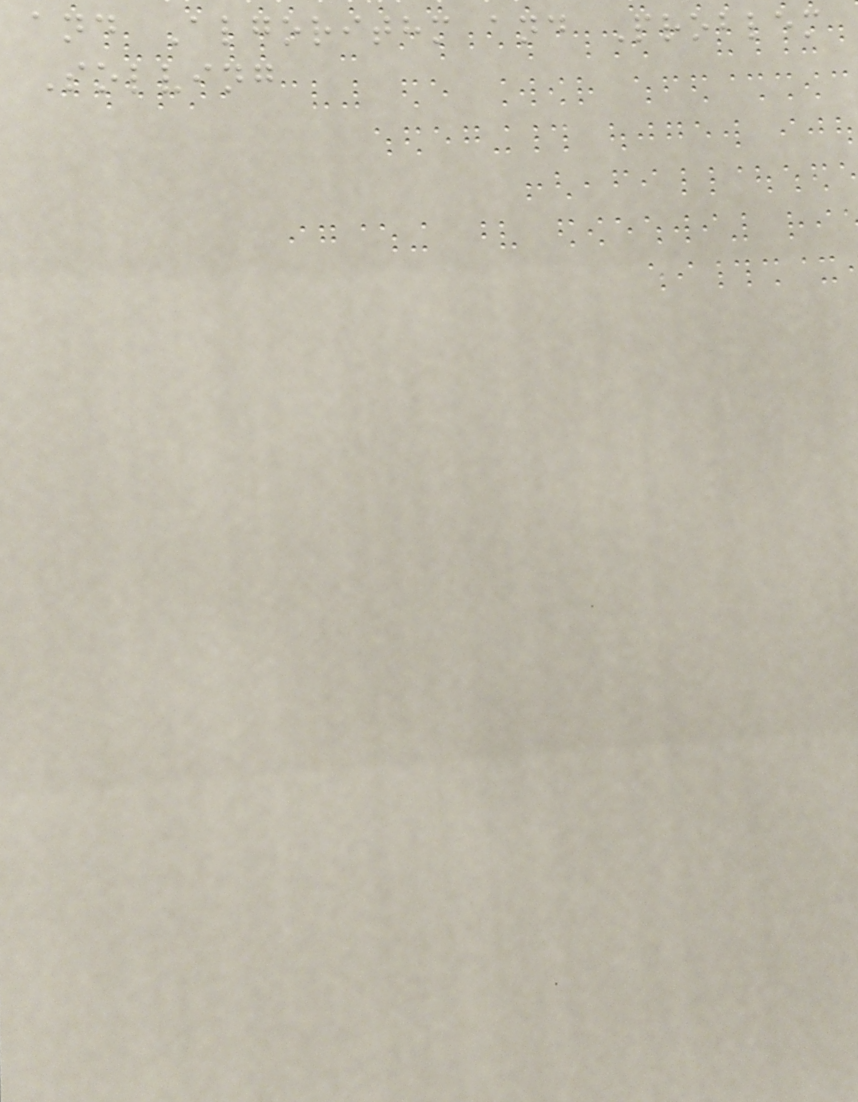and Algorithm and Problem
Solving
